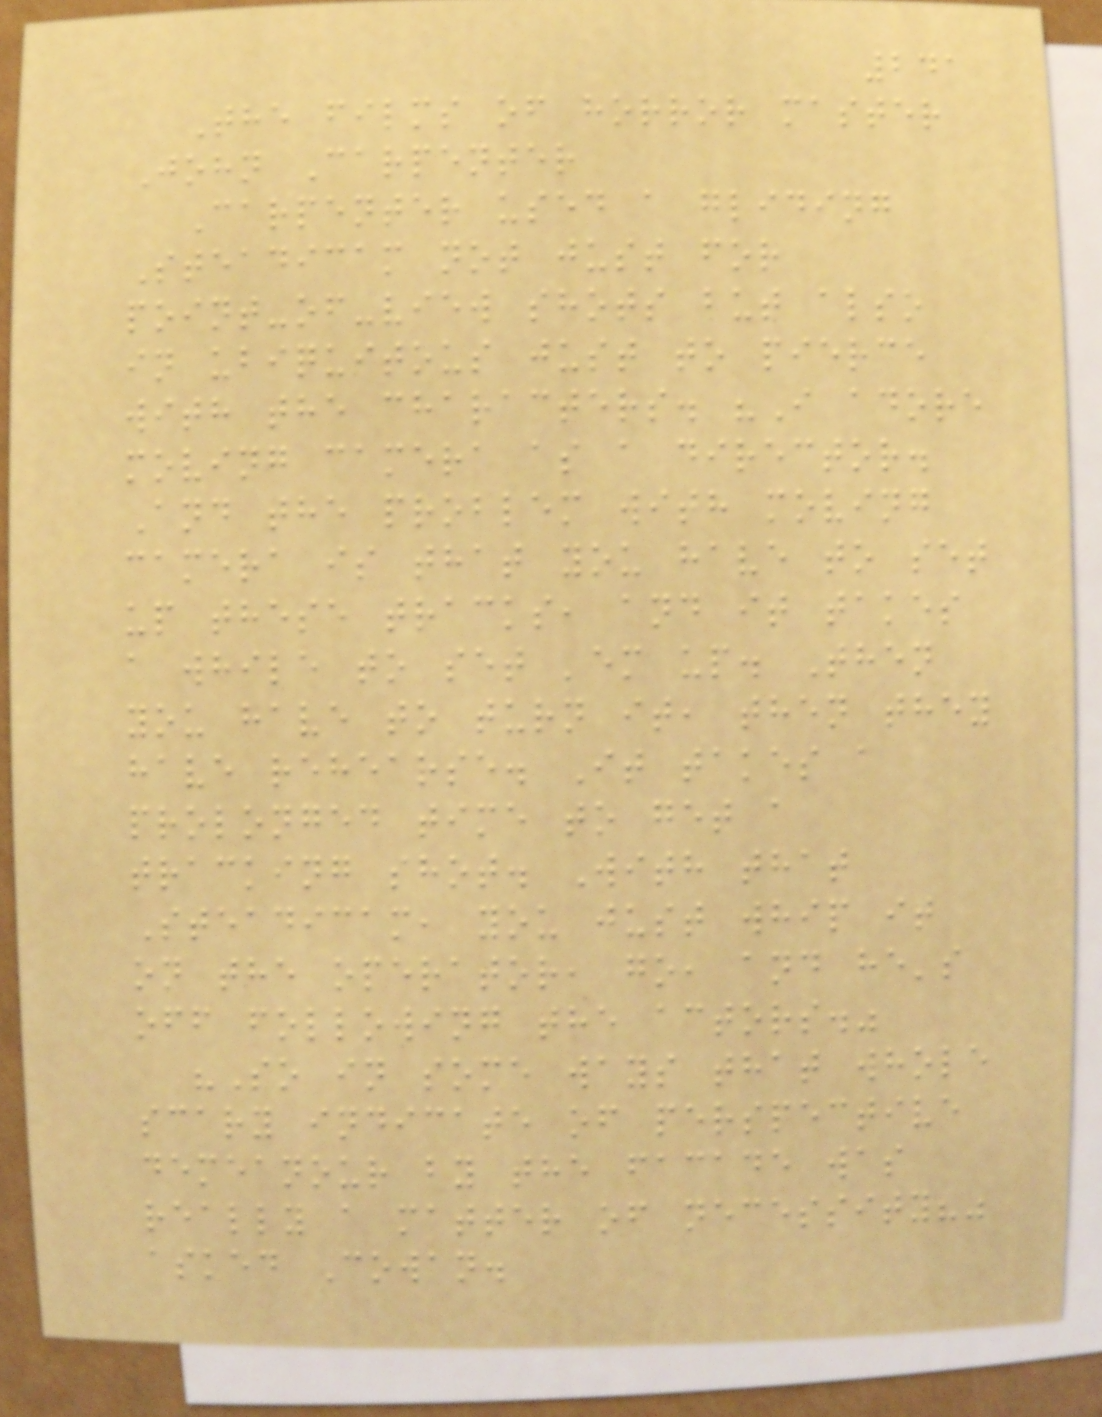241
The films of horror master
John Carpenter
Carpenter used a gliding
Steadicam not just for
point-of-view shots but also
in ubiquitous just to pierce
with the characters. "I adore
moving camera as a director.
And the problem with moving
camera is that you have to set
up these tracks, and it takes
a while to set 'em up. Then
you have to turn it, then they
have rehearse. It takes a
prolonged time to get a
tracking shot. With that
Steadicam, you just whip it
on the operator, go, and he's
off following the actors."
"So in some ways that whole
scary indicate of perspective
demeanour by the facade was
really a matter of necessity?"
asked Cowan.
